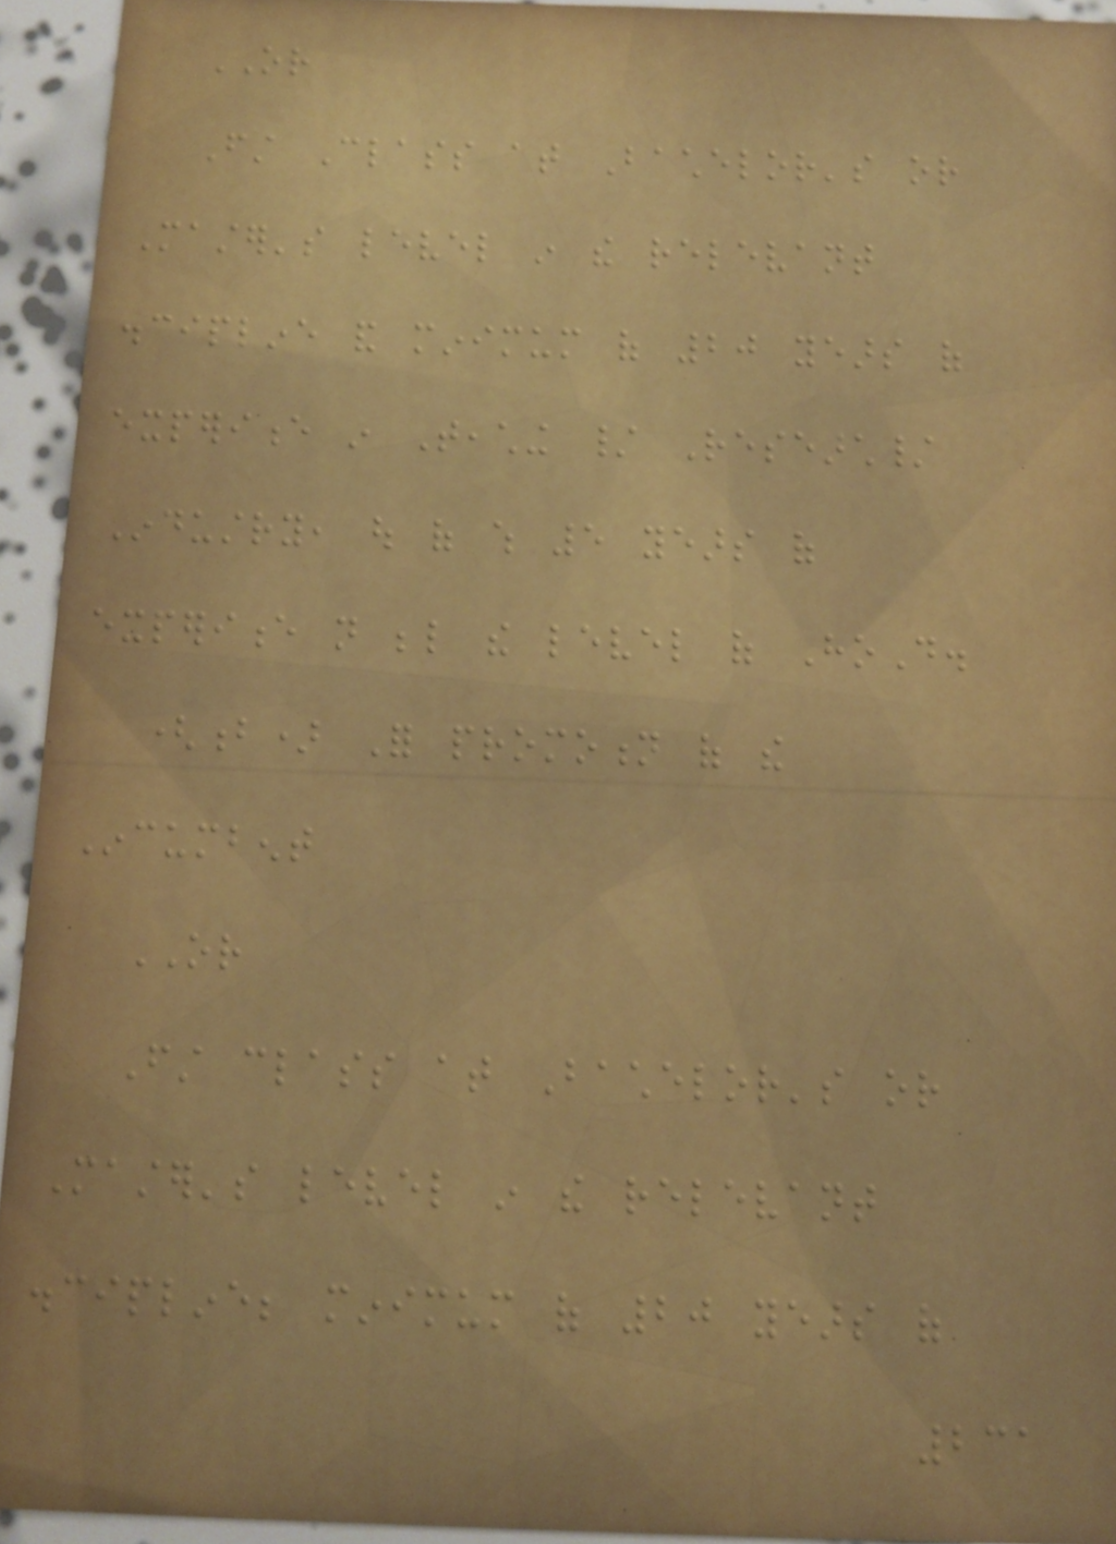OR
First Class at Bachelor's or
Master's level in the relevant
discipline and minimum of 20 years of
experience in Teaching / Research/
Industry, out of which 5 years of
experience not below the level of HoD.
(b) For promotion of the
Incumbent
OR
First class at Bachelor's or
Master's level in the relevant
discipline; minimum of 20 years of
231
